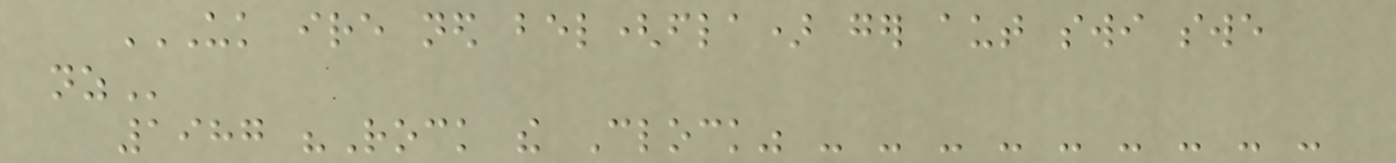UK IRE NED BEL(FLA) GER AUT SWI SWE
NZ
1987 "Rock the Clock" - - - - - - - - -
